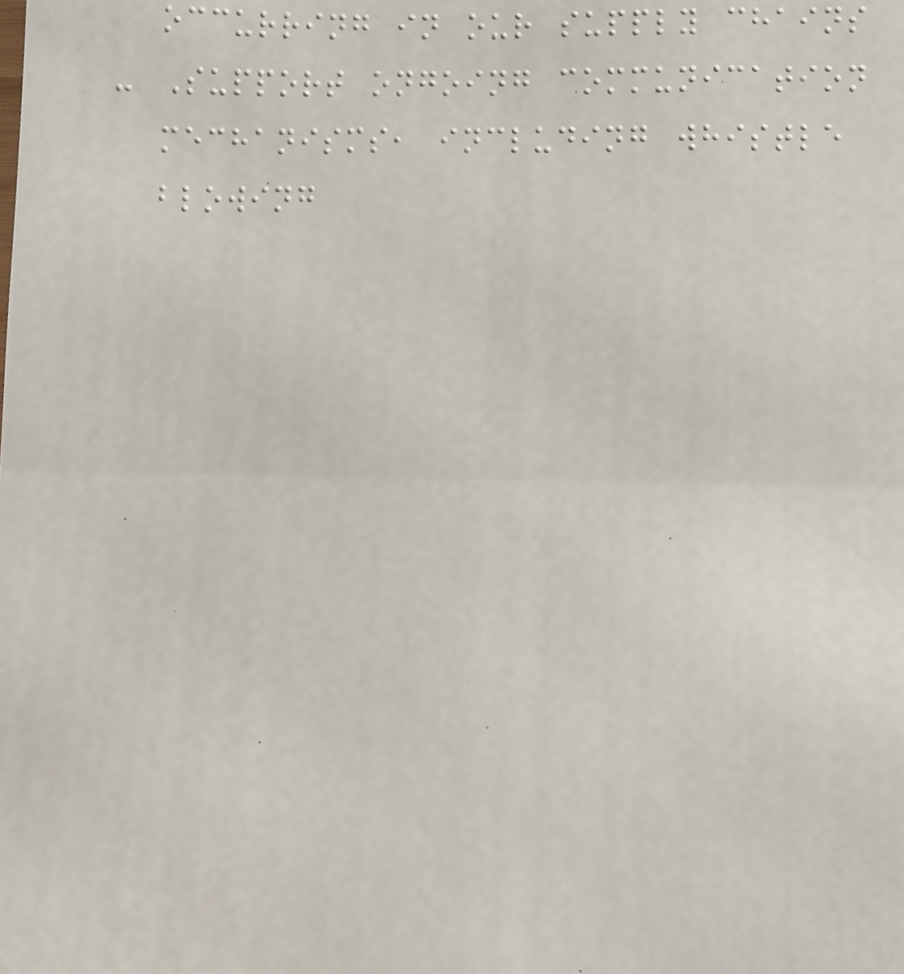occurring in our supply chains
- Support ongoing communication
mechanisms, including whistle
blowing
